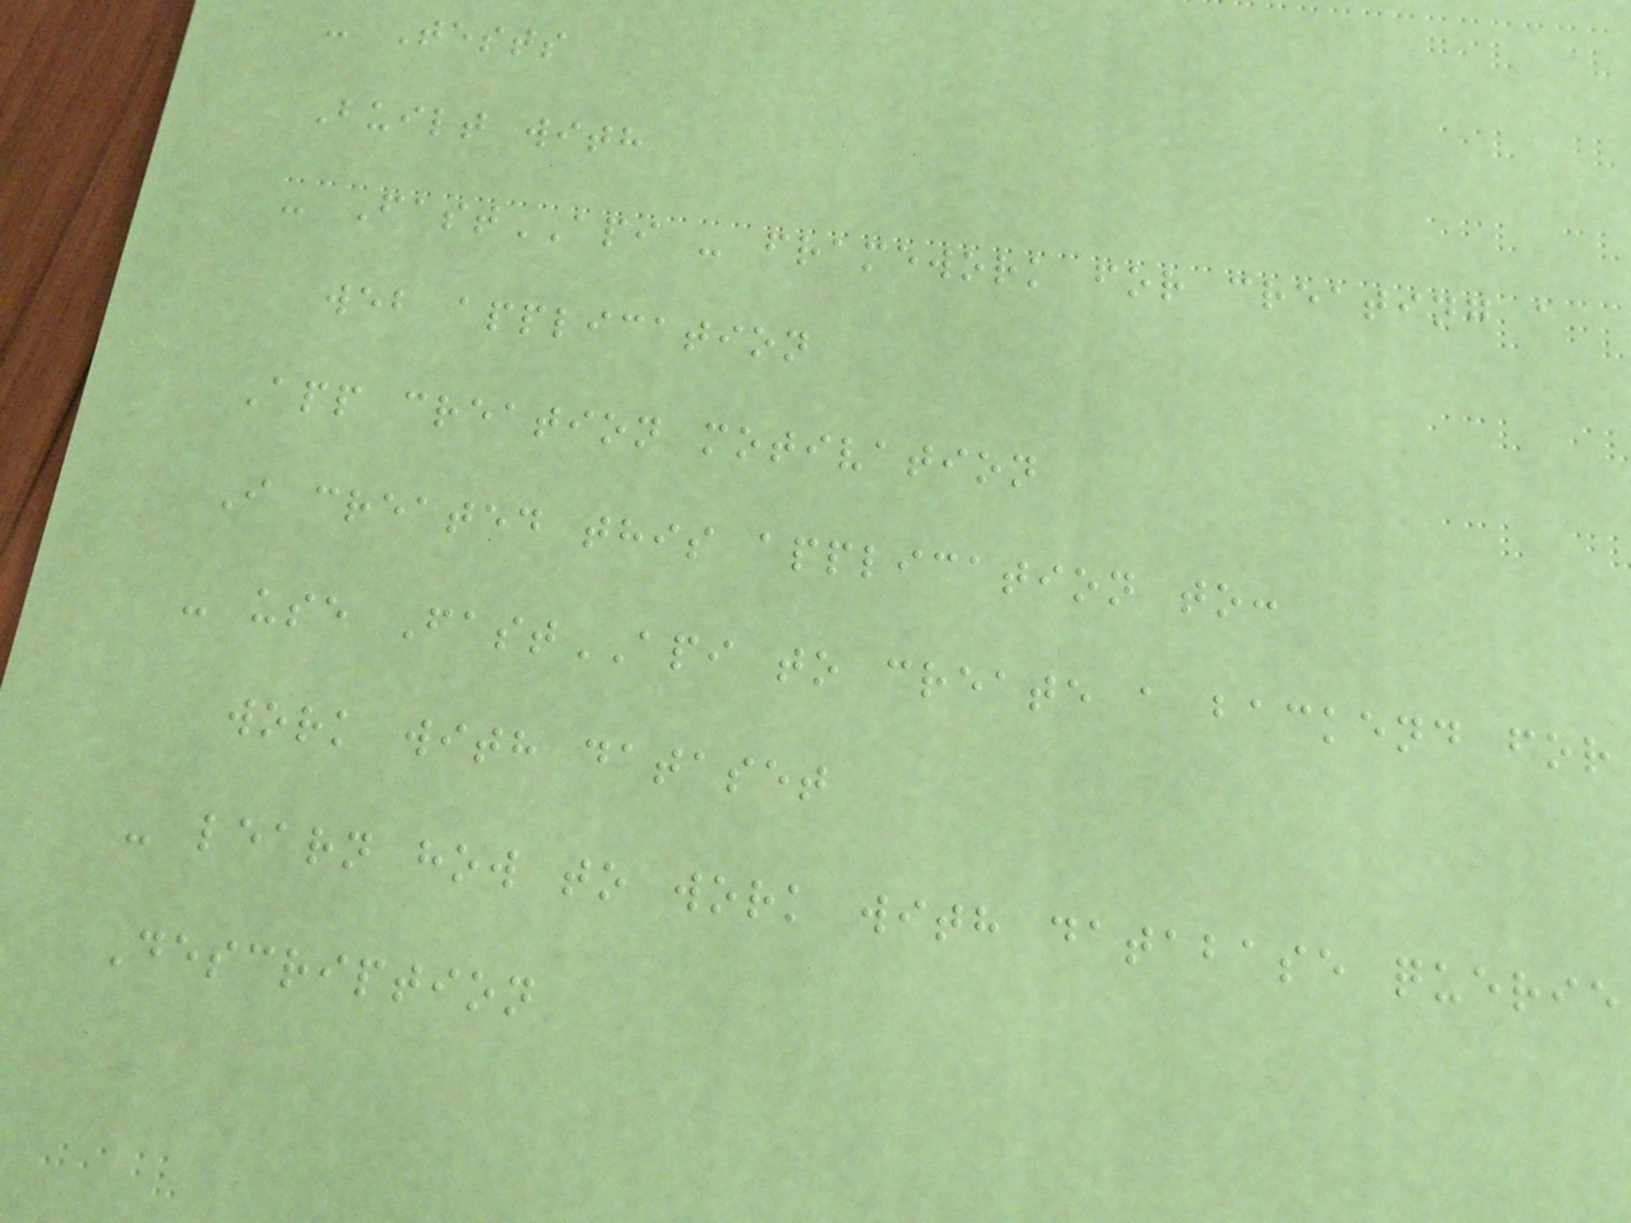- Tests
Built with
- FastAPI - framework for creating a
web application
App creation motivation
I created this application to:
- use FastAPI to create a backend for
work with dataset
- learn how to work with database querie
Description
